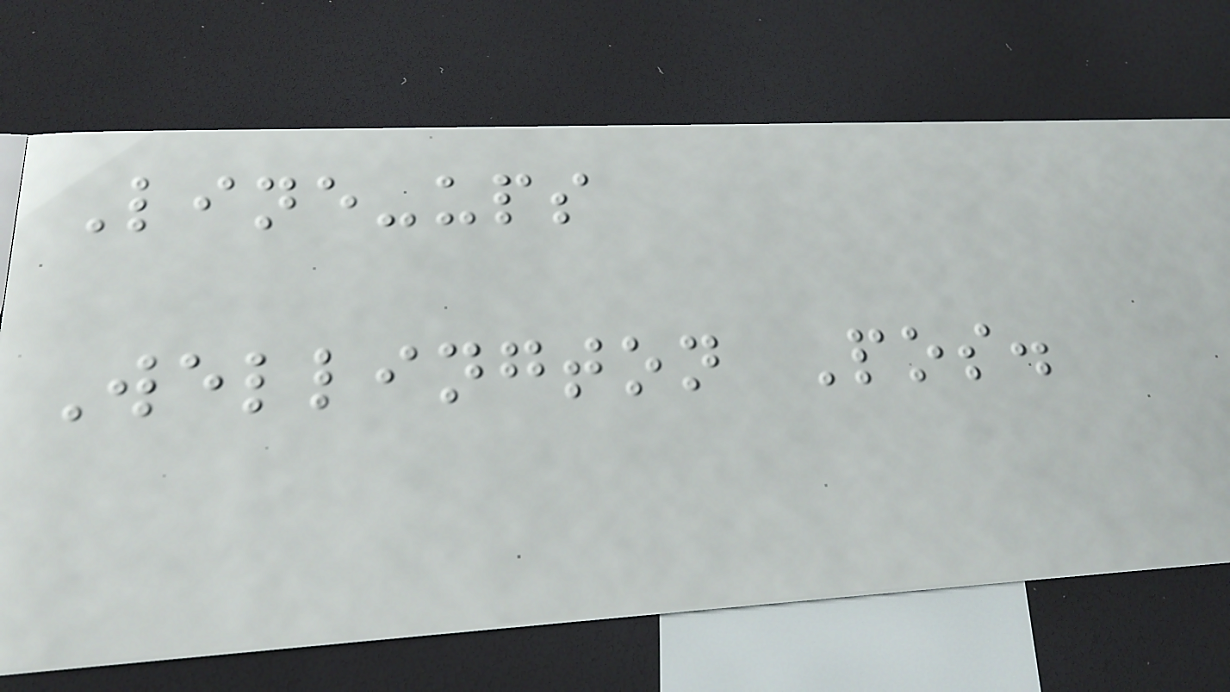Line-ups
Wellington Pos.
